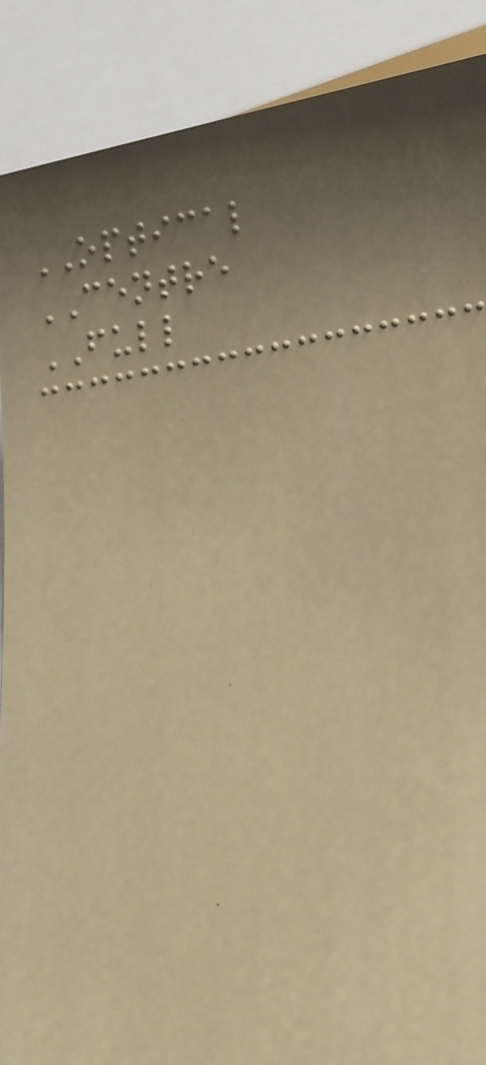OPTICAL
CENTRE
FULL
